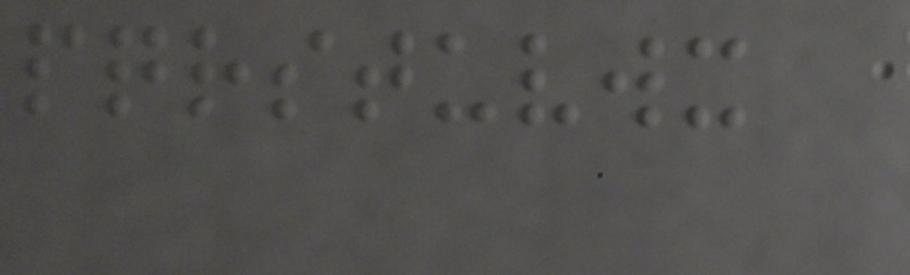pqrstuvwx
